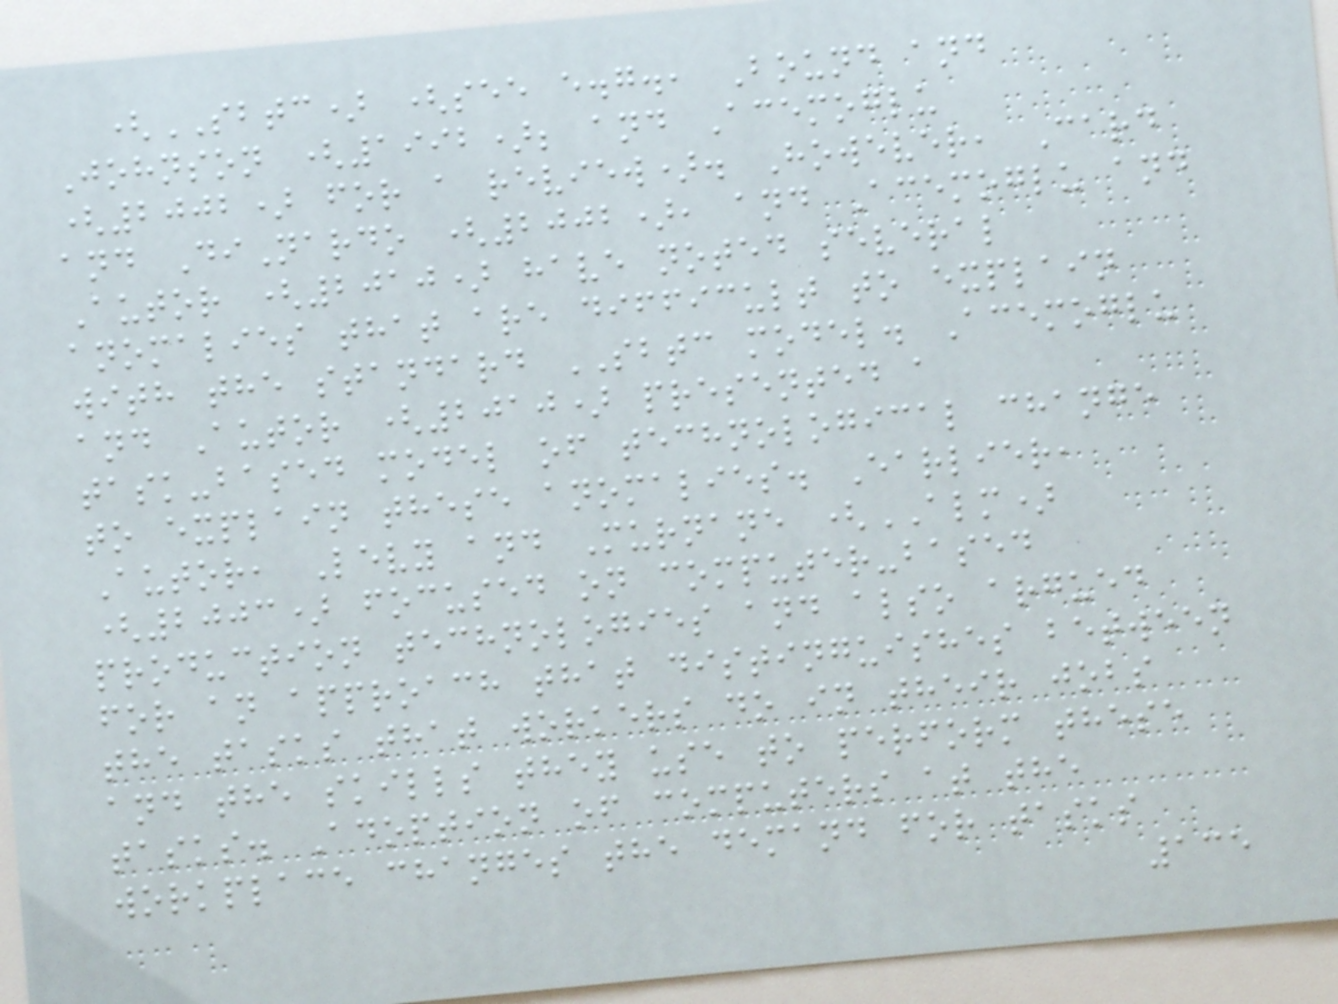(SBTC) (see e.g., Bound and
Johnson (1992); and Acemoglu
(2002) for a review). However, Card
and DiNardo (2002), and Acemoglu and
Autor (2010) have noted several
anomalies that are difficult to explain
with the standard SBTC model. Acemoglu
and Autor (2010) presented a
task-based model of technological change
to explain these anomalies. Earlier,
Autor, Levy and Murnane (ALM)
(2003) focused on computer-based
production technologies and also argued
for an approach that distinguishes between
the tasks that workers do in their jobs
and the skills they use to perform these
tasks. Adoption of computers at the
workplace changes the demand for tasks
135
